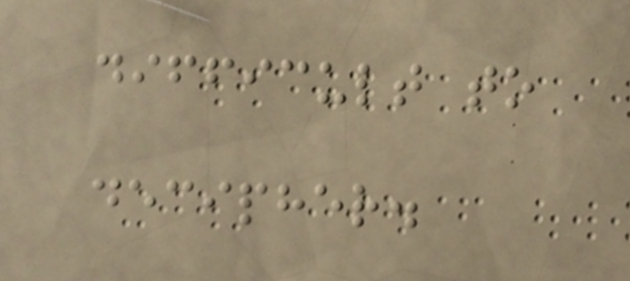difficult to
decipher.
